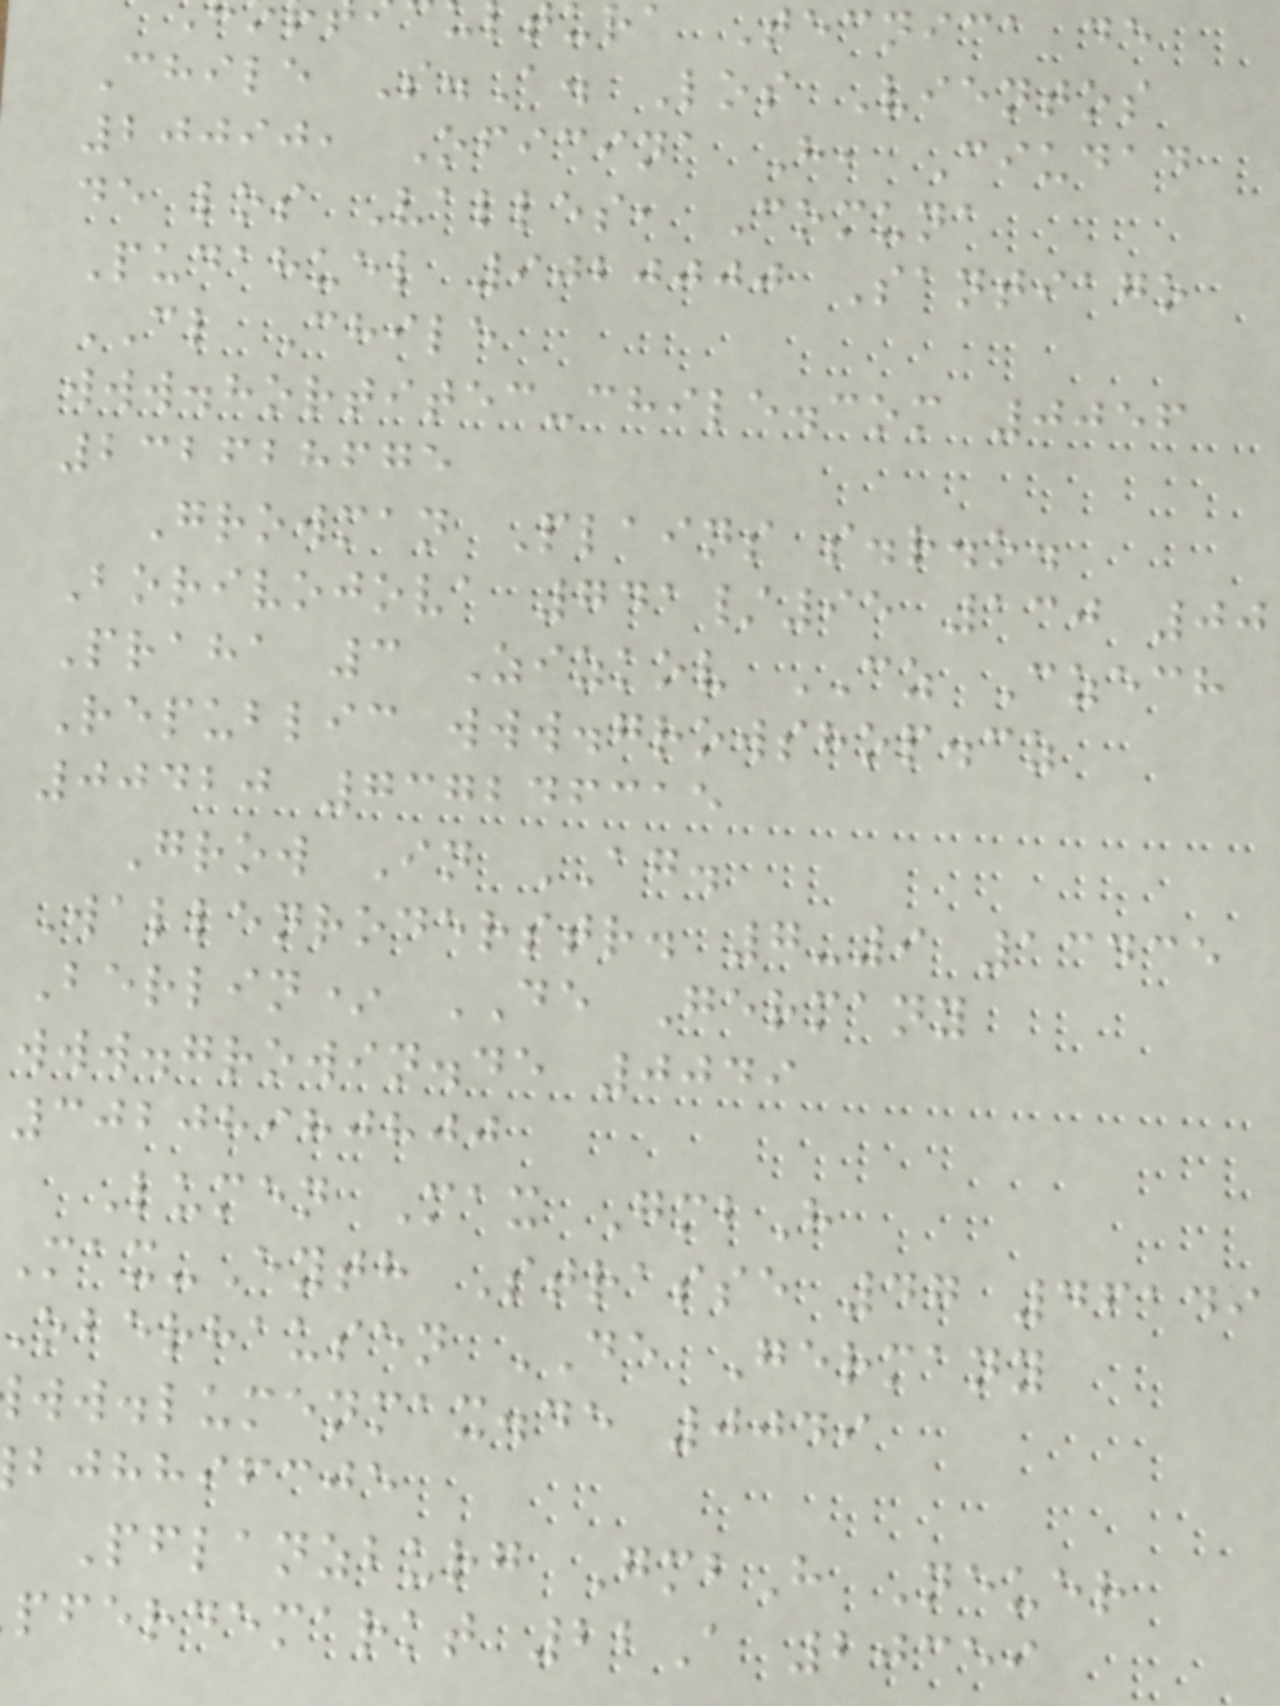ura Tecnica de
Chile S.A. Los Vientos
20090, Oficina H, Ciudad
de los Valles, Comuna
Pudahuel 9020000 Santiago
CL Chile
www.hortitec-chile.com 0056
232628675
Growman Plains s.r.o.
Borivojova 741/95 130 00
Praha 3 Zizkov CZ Czech
Republic www.growshop.cz
00420 737246315
Grow In AG.
Wallenroderstr. 7-9 13435
Berlin* DE Germany
www.growin.de 0049
30208980800
Lumen Max GmbH
Max-Eyth Strasse 47 46149
oberhausen DE Germany
ww.lumenmax.de 0049
bjhhifcje
Pflanzburg GmbH Neuer
pferdemarkt 22A 20359
